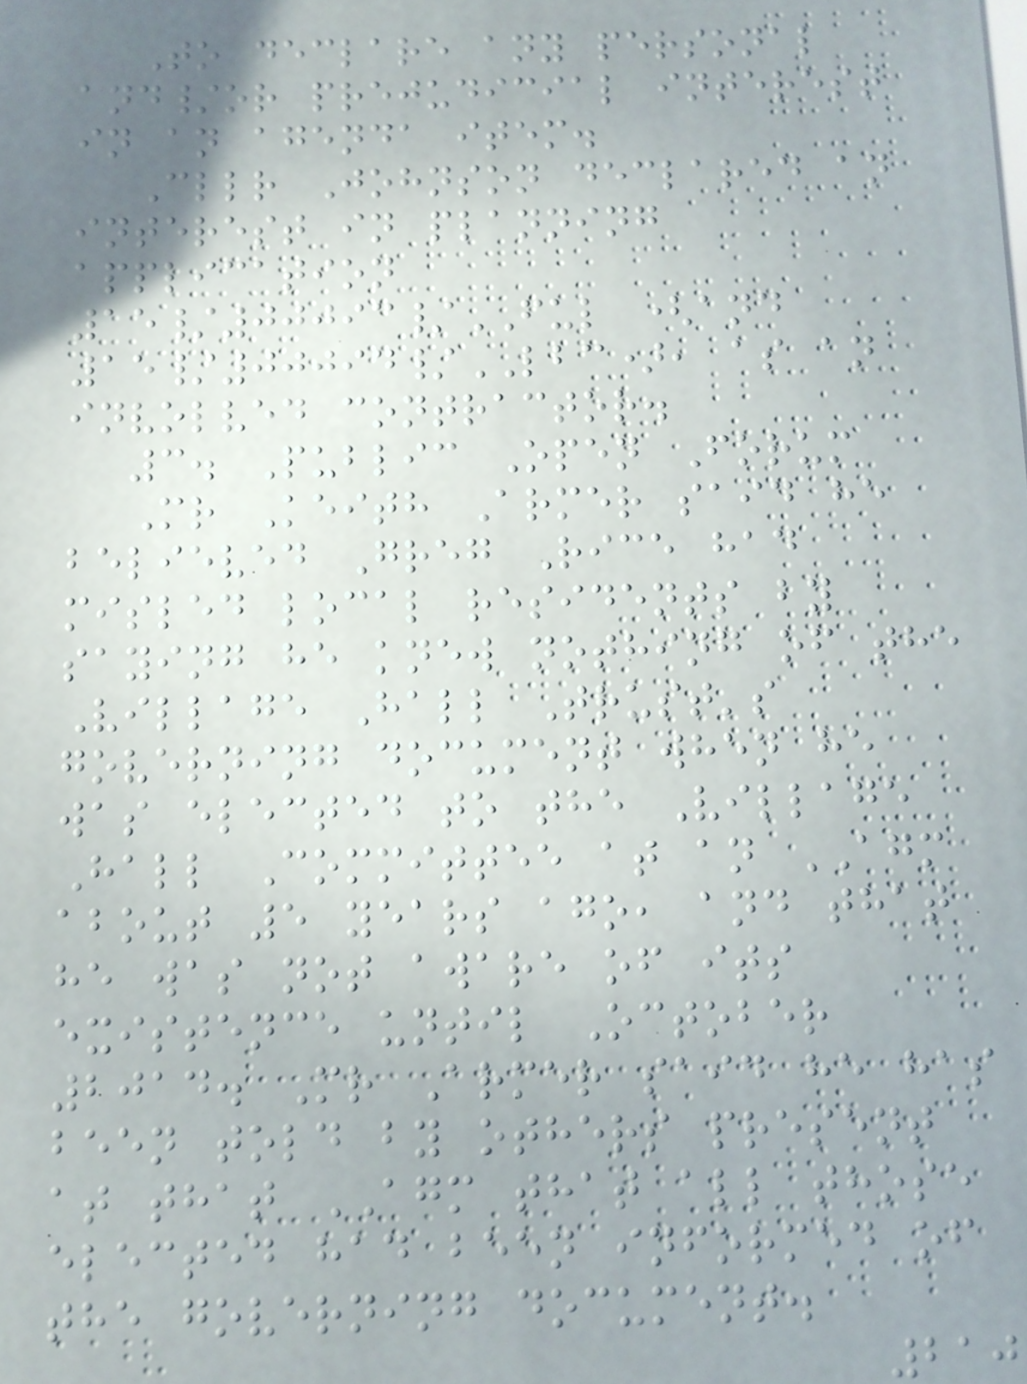To declare any personal
and/or prejudicial interest
in an agenda item.
Cllr Johnson declared an
interest in planning
application
15/00093/FUL (and
15/00094/LBC), as an
involved contractor.
3. Public Open Forum
Mr Keith Armer said he
believed Greg Rice had
misled local residents by
saying he knew nothing of the
Village Hall Trust's
governing document when he
was elected to the Village
Hall Committee at an AGM
about 5 years ago, and that
he was not aware of its
existence until October
2014. Mr Armer said he has
been told by others present
at that AGM that all those
elected had been informed of
the governing document.
210
